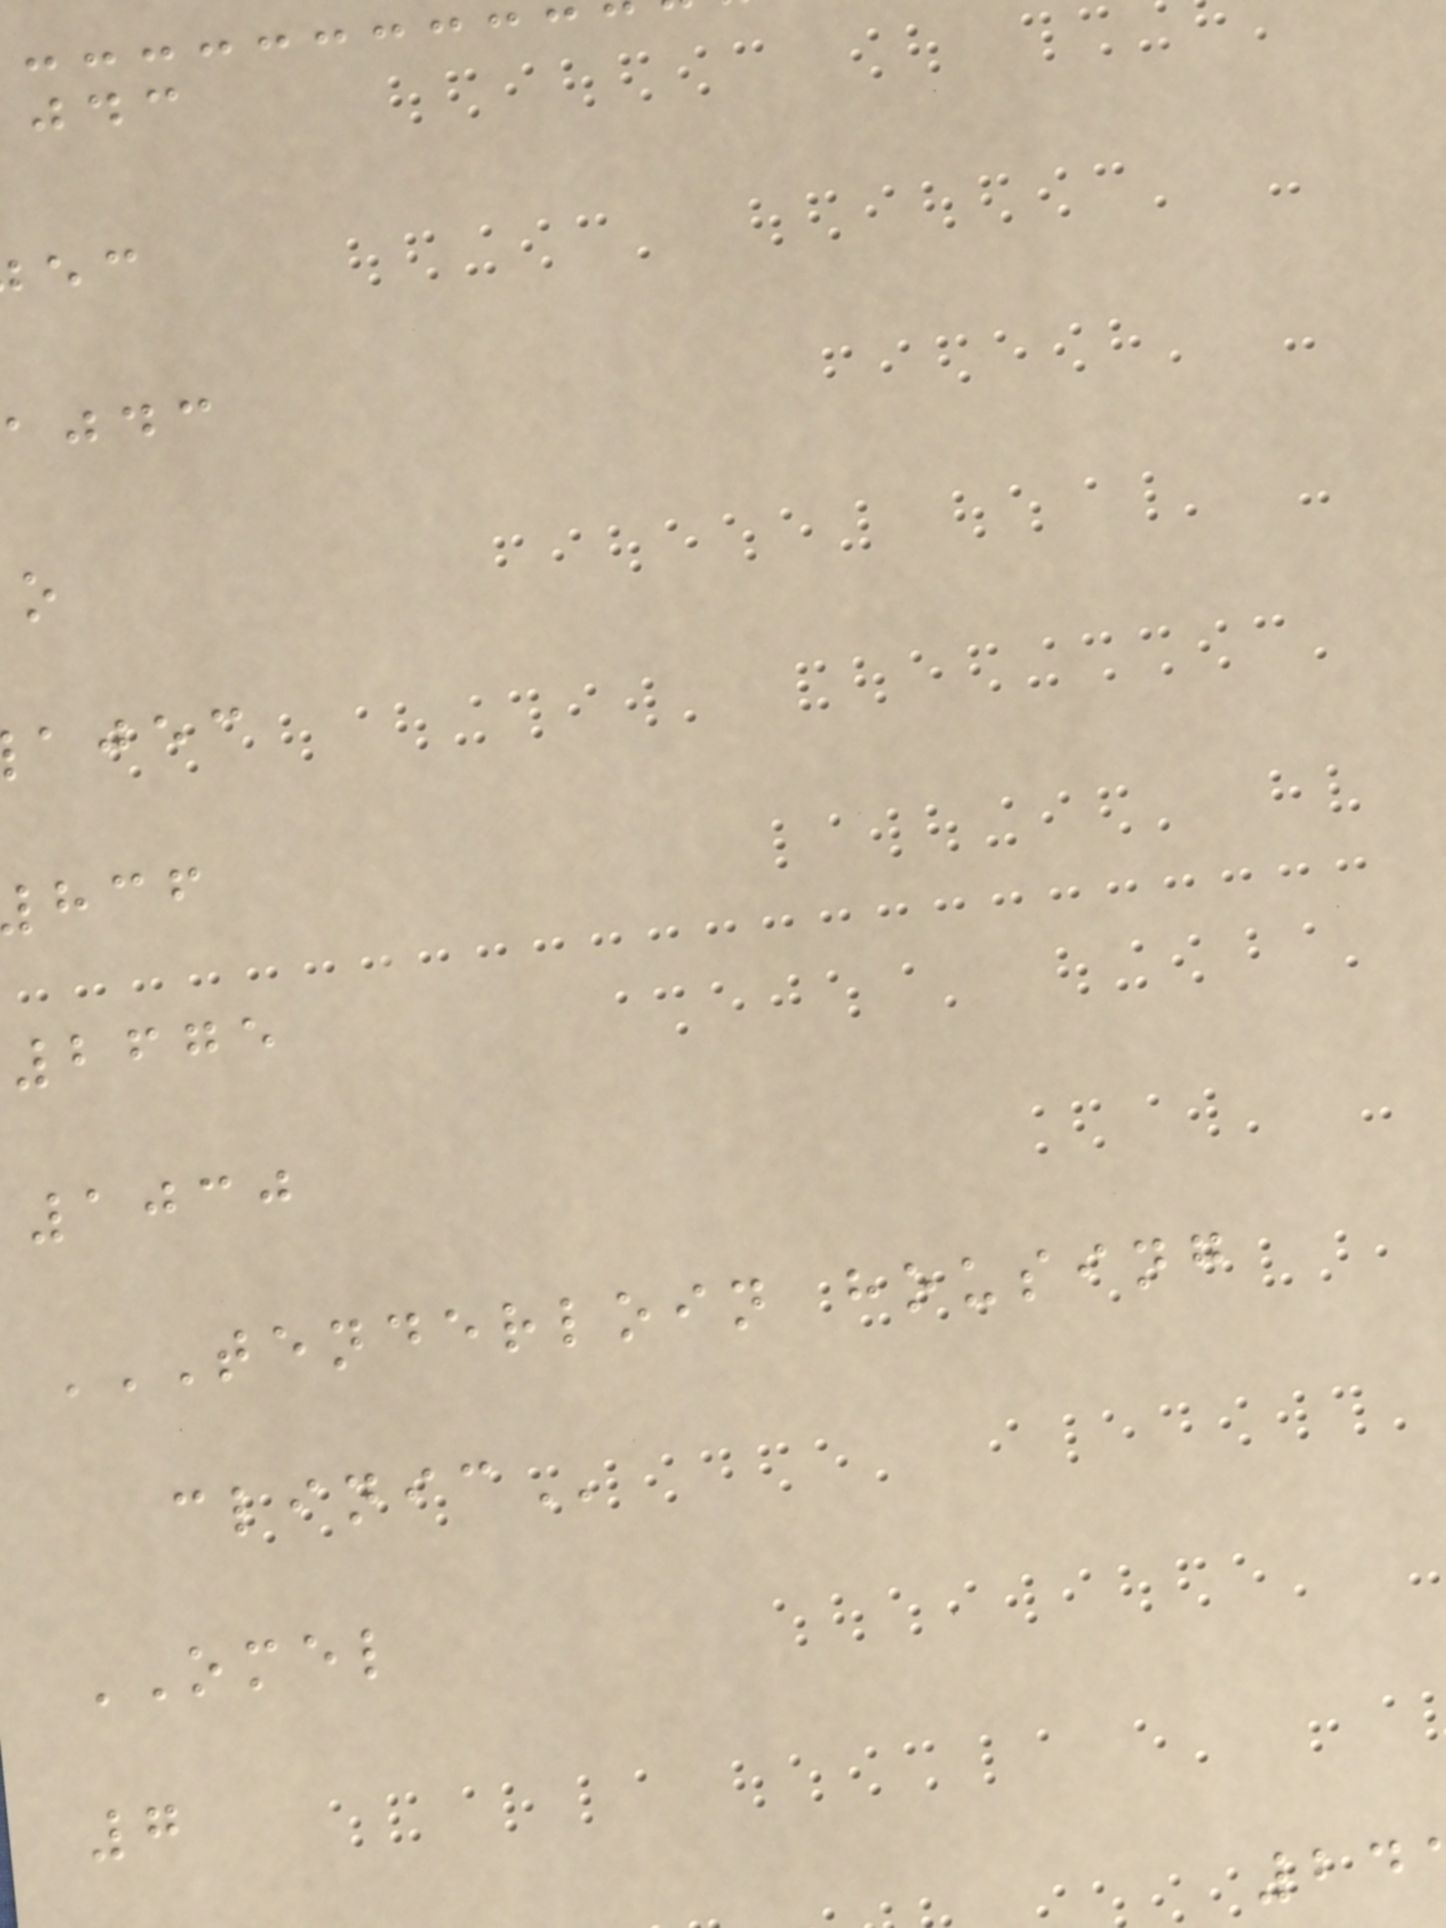ajdc
ajec
2675
1030
TENDERLOIN HOUSING
OMEL
7
